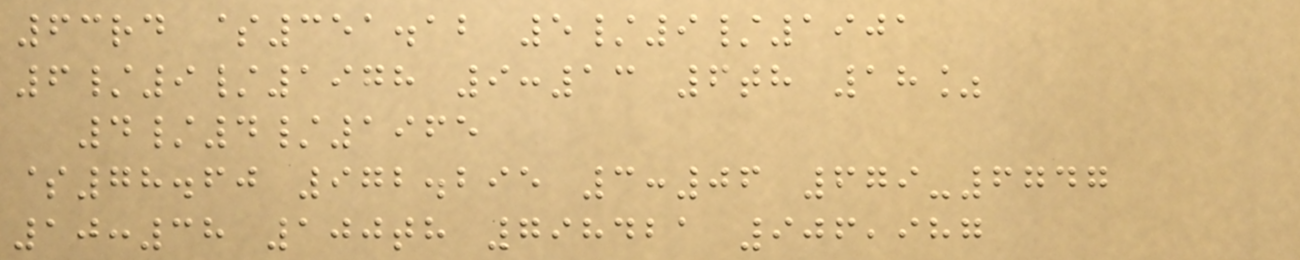63rd $351.12 5/9/1901
6/9/1978 9:13 6th 18%
4/4/1965
$78.60 972.295 3:06 679-6747
10:38 100th 798421 906,987
